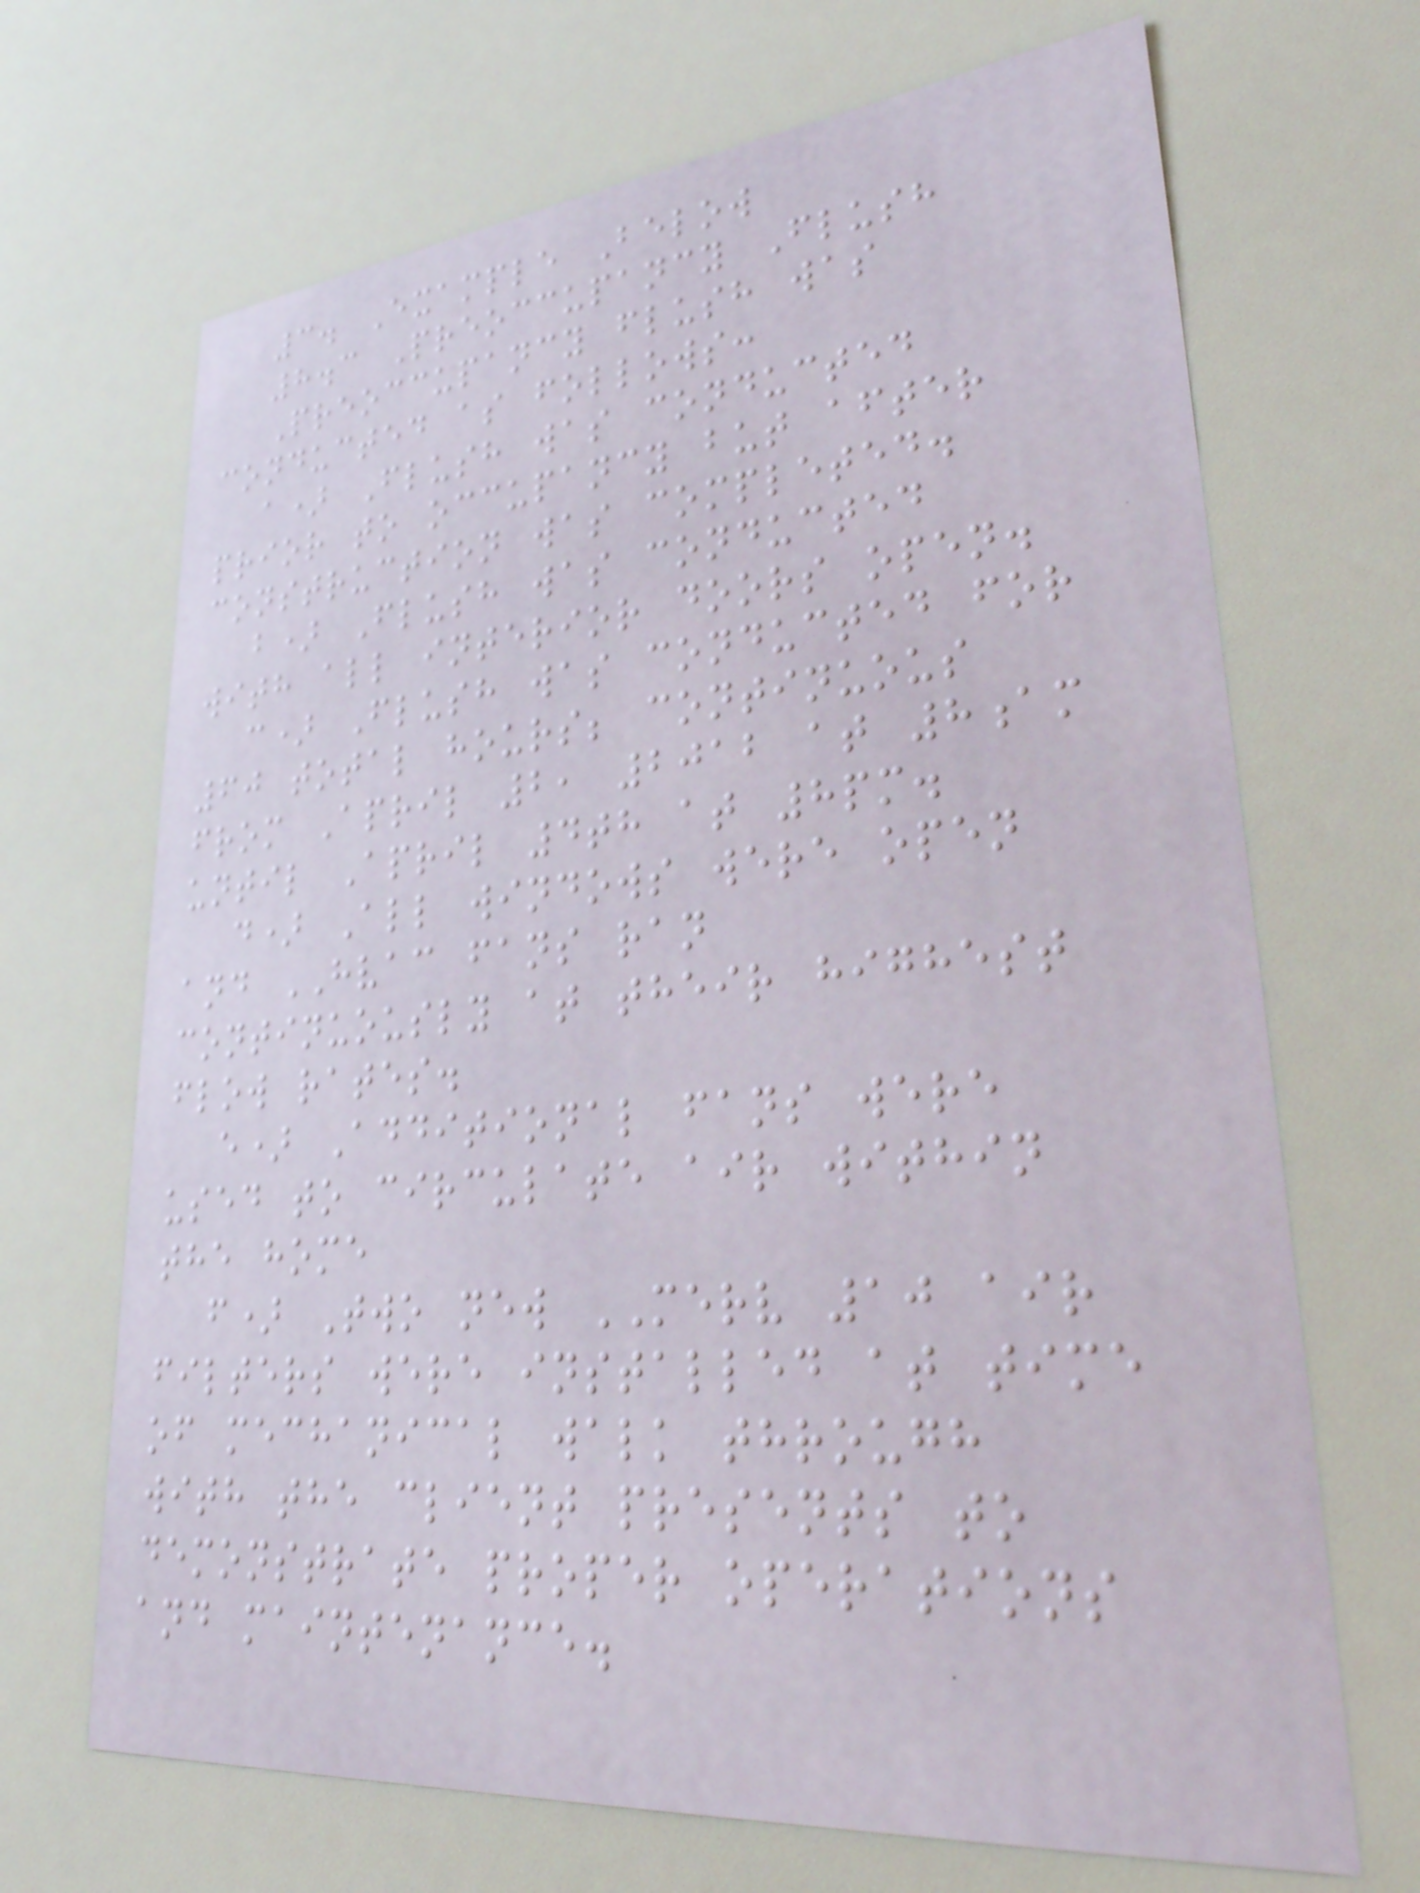3. Example Below
8.3 Preoccupancy Flush
Preoccupancy flush was
conducted as follows:
a) Flush was conducted
prior to occupancy but after
construction was completed.
b) Flush was conducted
with all interior doors open.
c) Flush was conducted for
60 total hours; continuous
from April 2, 2012 at 8am
until April 4th at 8pm.
d) All windows were open
and HVAC fans ran
continuously at their highest
flow rates.
e) Additional fans were
used to circulate air within
the home
f) Two new MERV 10 air
filters were installed at time
of mechanical walk through
with the client presents to
demonstrate proper operations
and maintenance.
